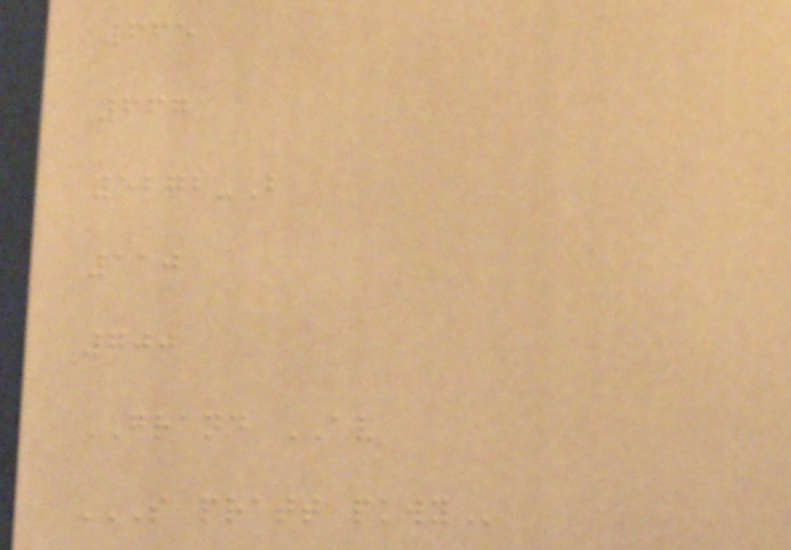665
667
5272-B
110
700
GRAND AV
S PRATT PKWY
